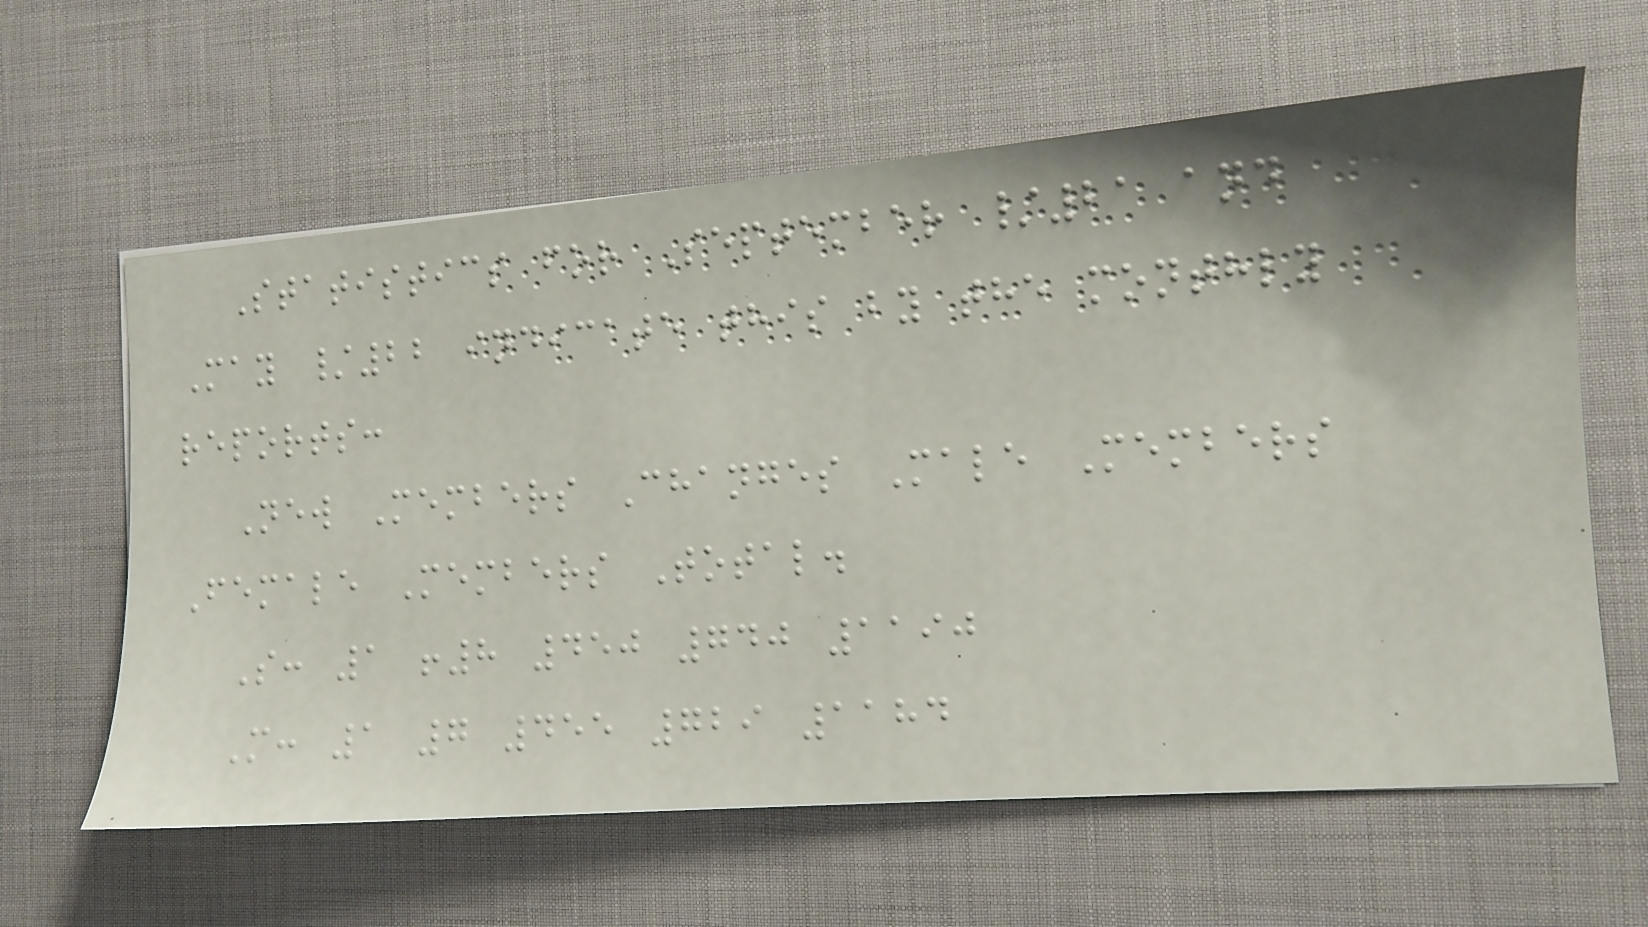Statistics for September /21 and
May /22 indicate this by the monthly
reports:
New Members Changes Male Members
Female Members Total.
S: 1 !8 450 740 1190
M: 1 7 455 729 1184
